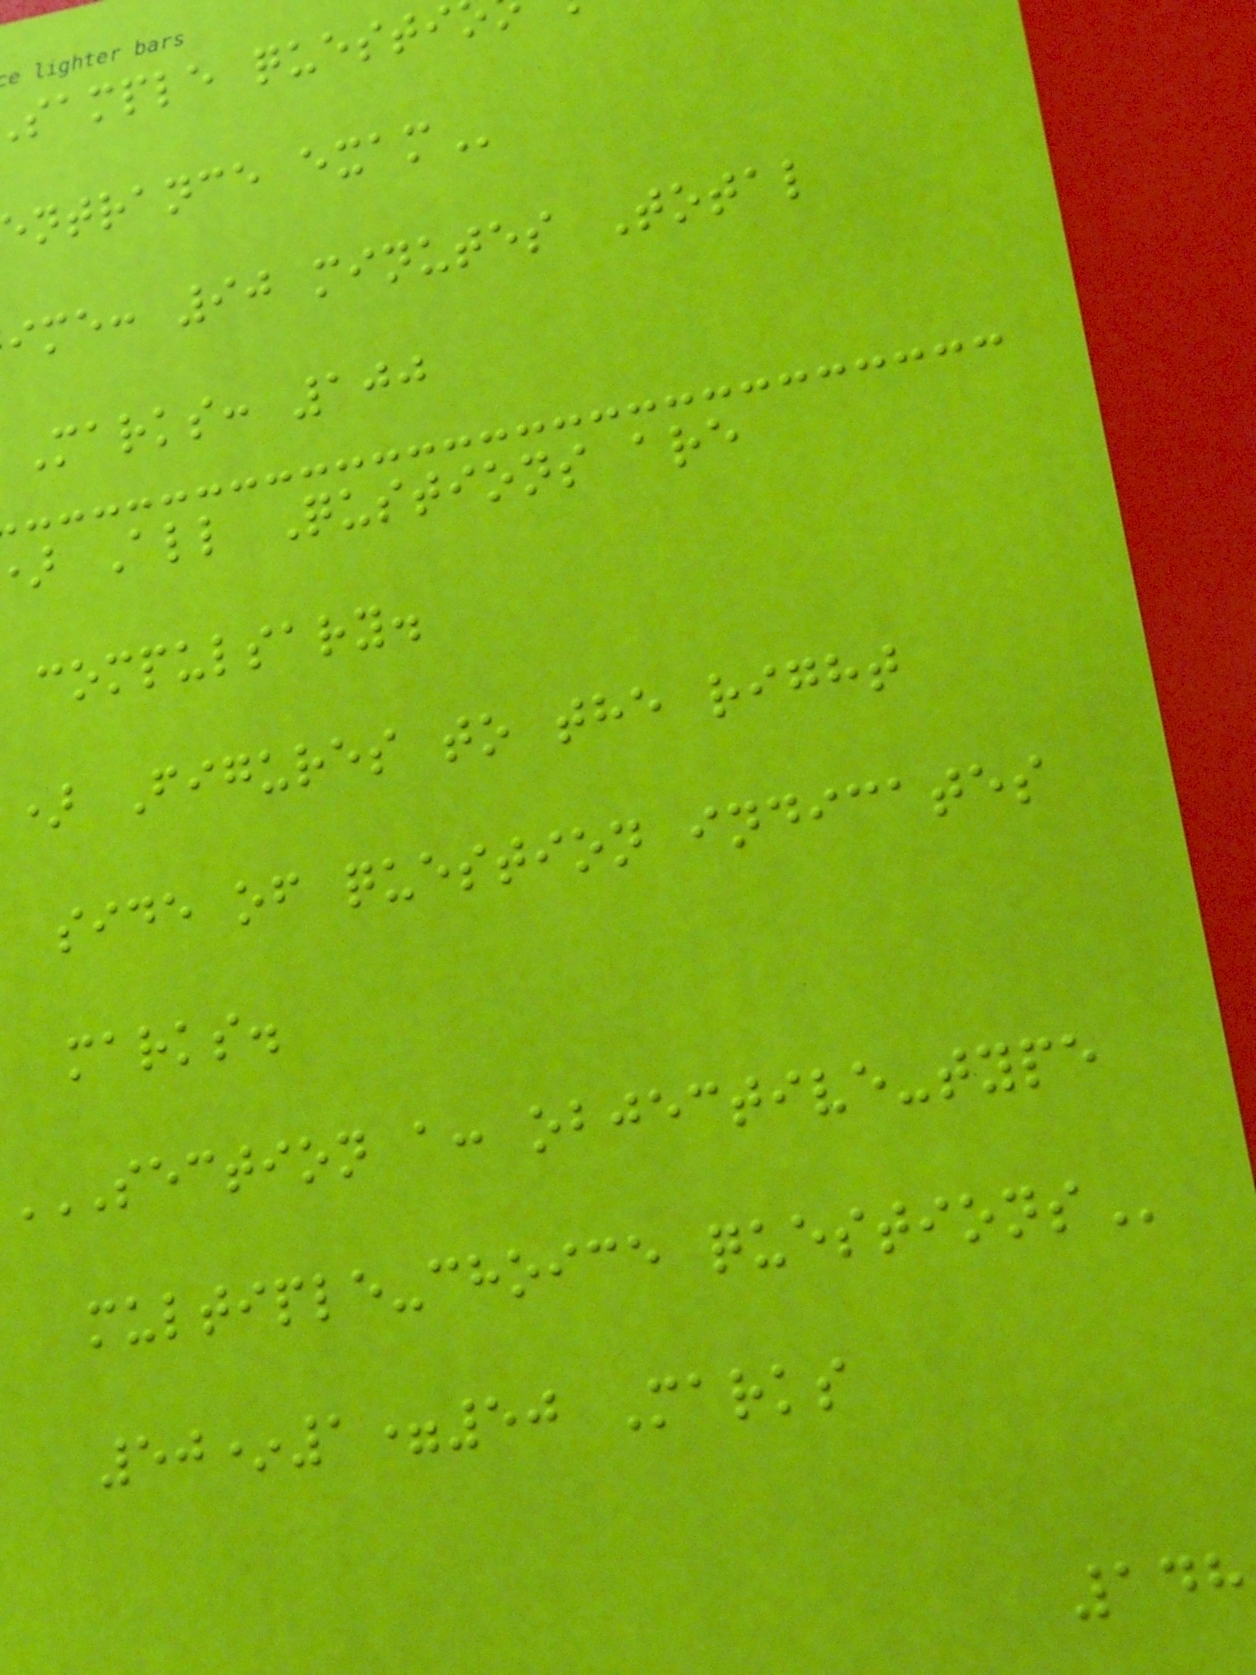ntrance
ime: 90 minutes Total
Marks: 100
All Qustions are
compulsary.
) Figures to the right
side of question indicates
marks.
SECTION A: OBJECTIVE-TYPE
multiple-choice
50*1=50 Marks
148
